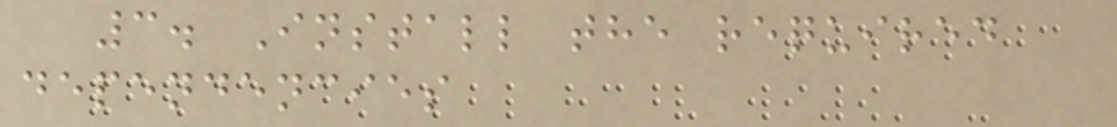3. Install the required
dependencies
